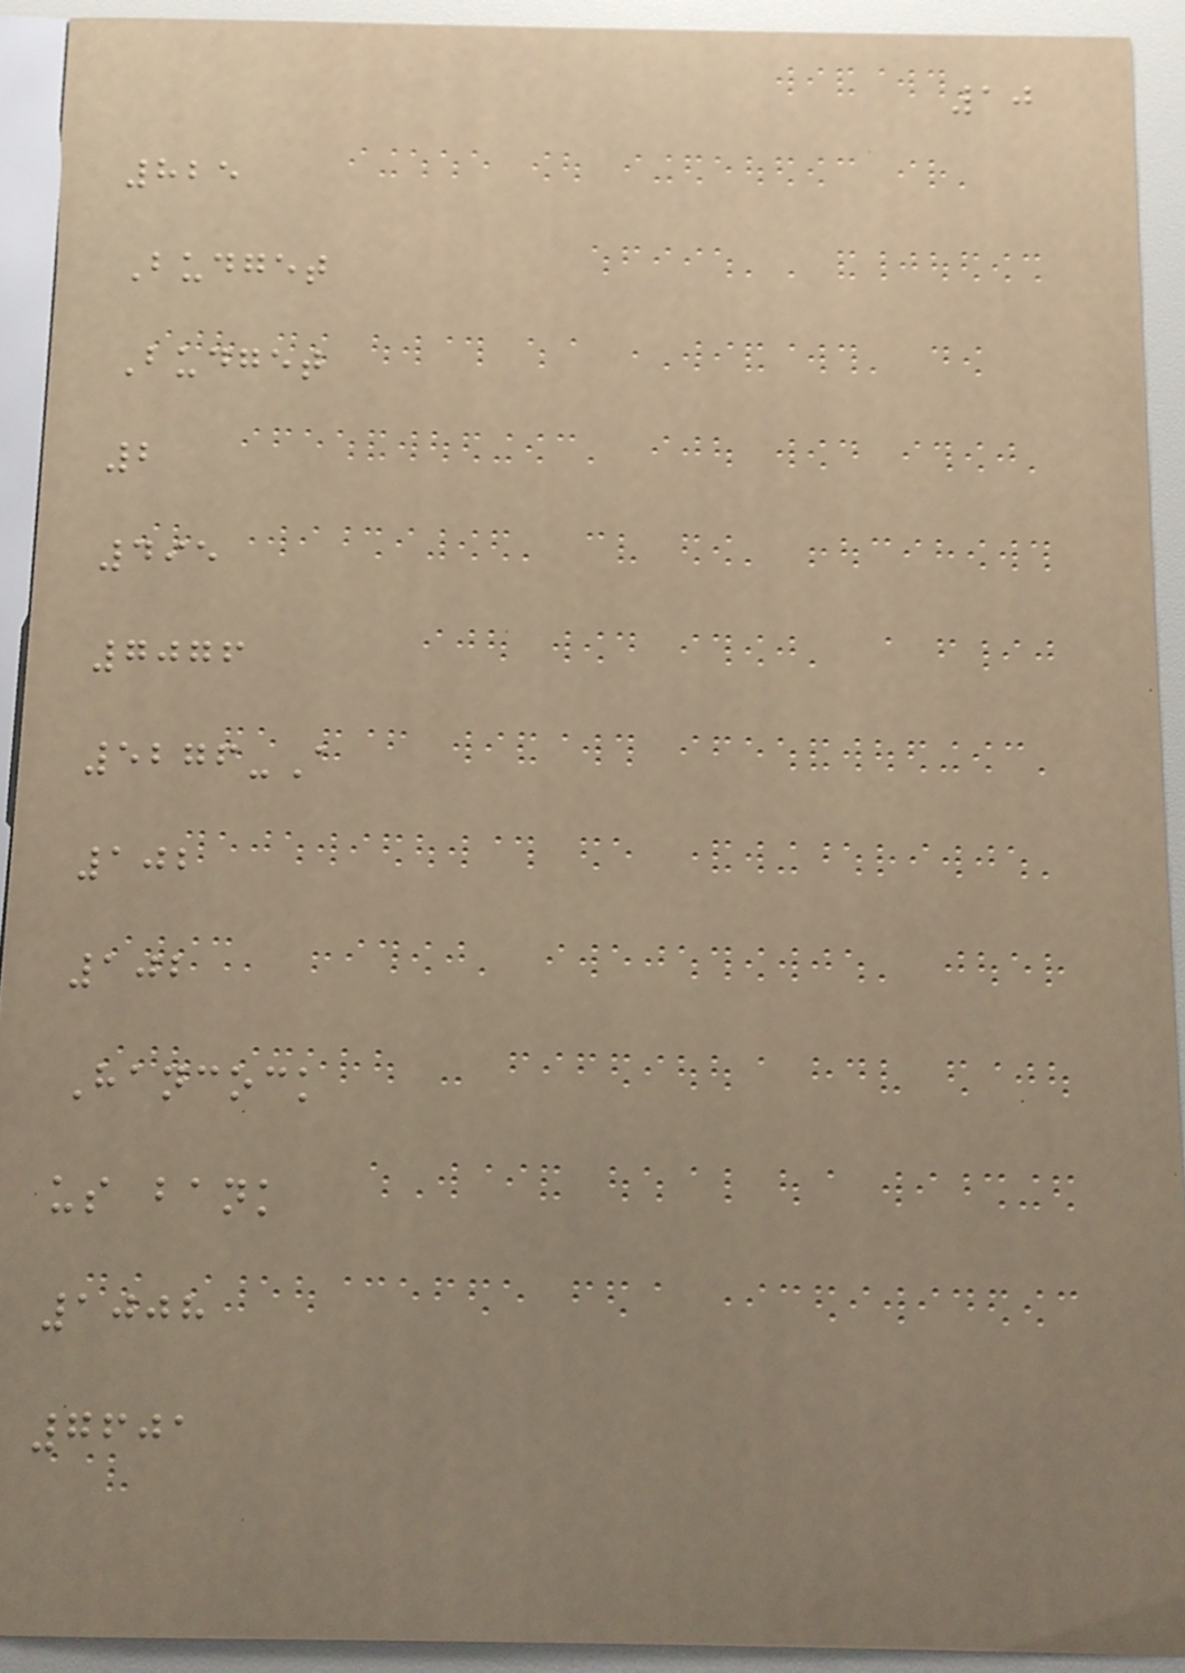10
825
Budget
Budget
2
495
7076
5276-A
102
102
Hancock
us bank
1008
7601
